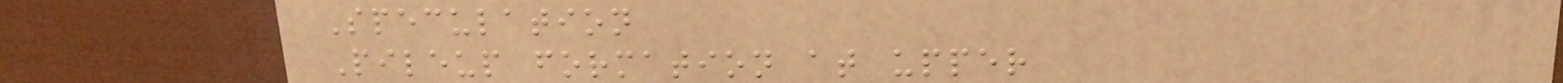Speculation
Pileup formation at upper
